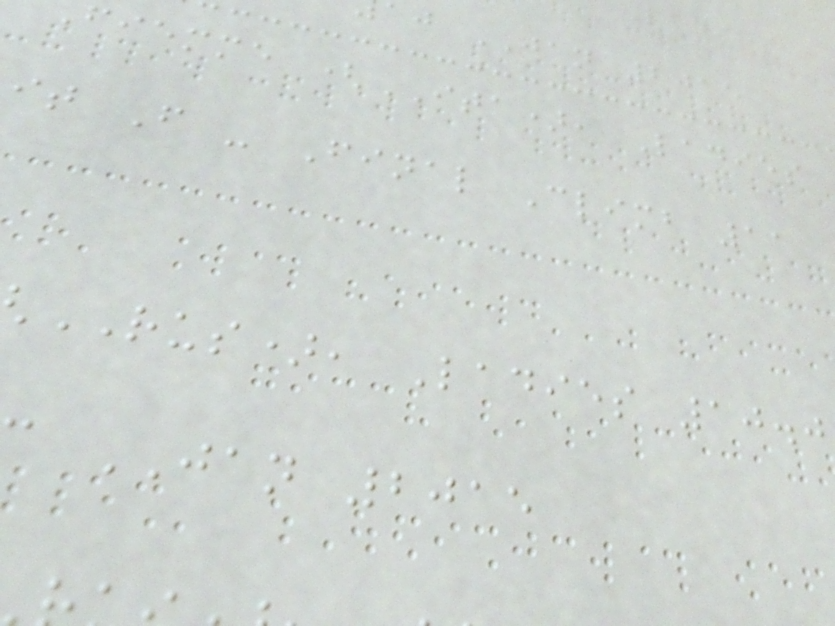aj JAN 2015
fiemme (ITA), Ladies
it F - Final Climb 11
RUS), Ladies 10.0
JAN 2015
